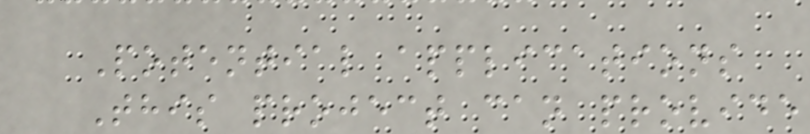Potential applications
This project can provide
